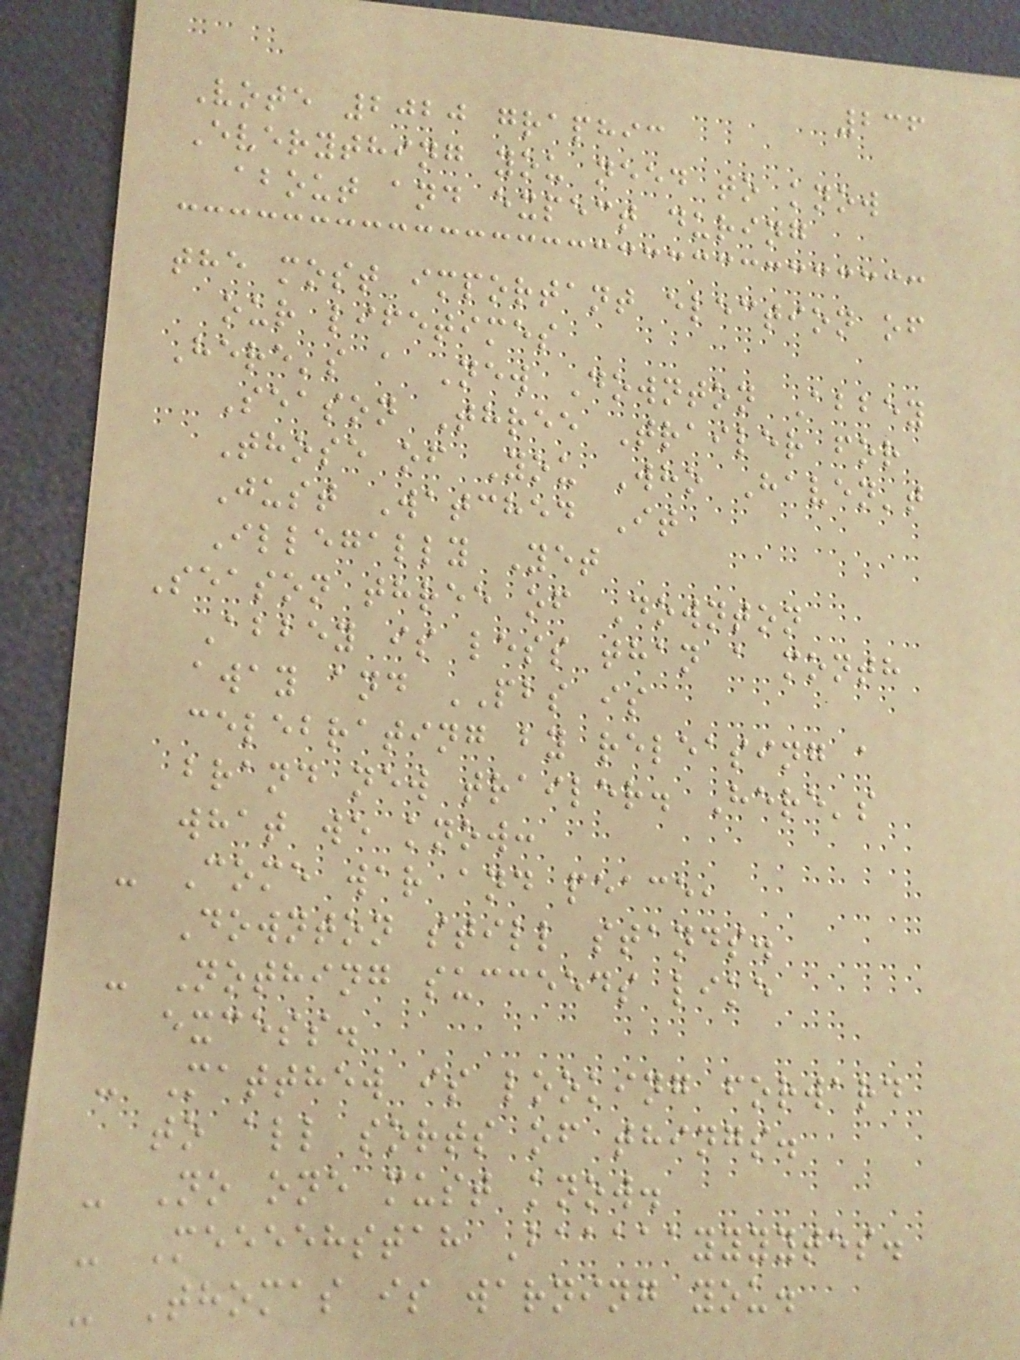236
Vote 2020 graphic
Everything you need to know
about and expect during
the most important election of
our lifetimes
Here's a New Downton Abbey
Season Three Trailer for
Those of You Who Haven't
Just Watched It
Illegally Yet
Season three of Downton
Abbey is less than a month
away and PBS is
celebrating by releasing a
brand new trailer. Here's
what we know:
- Come war and peace,
Downton still stands.
- Nothing succeeds like
excess.
- Matthew is looking forward
to all sorts of things.
- No one must know.
- Meeeehstah Baaaaayyyytes.
- Thomas is warning you.
